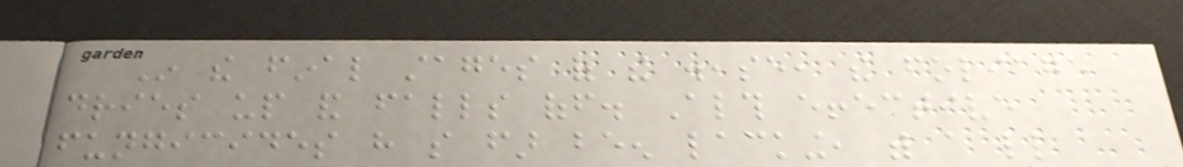In the final stages of the disease, the foliage
dries up and falls off. Although effective
fungicides have so far been lacking, with a little
